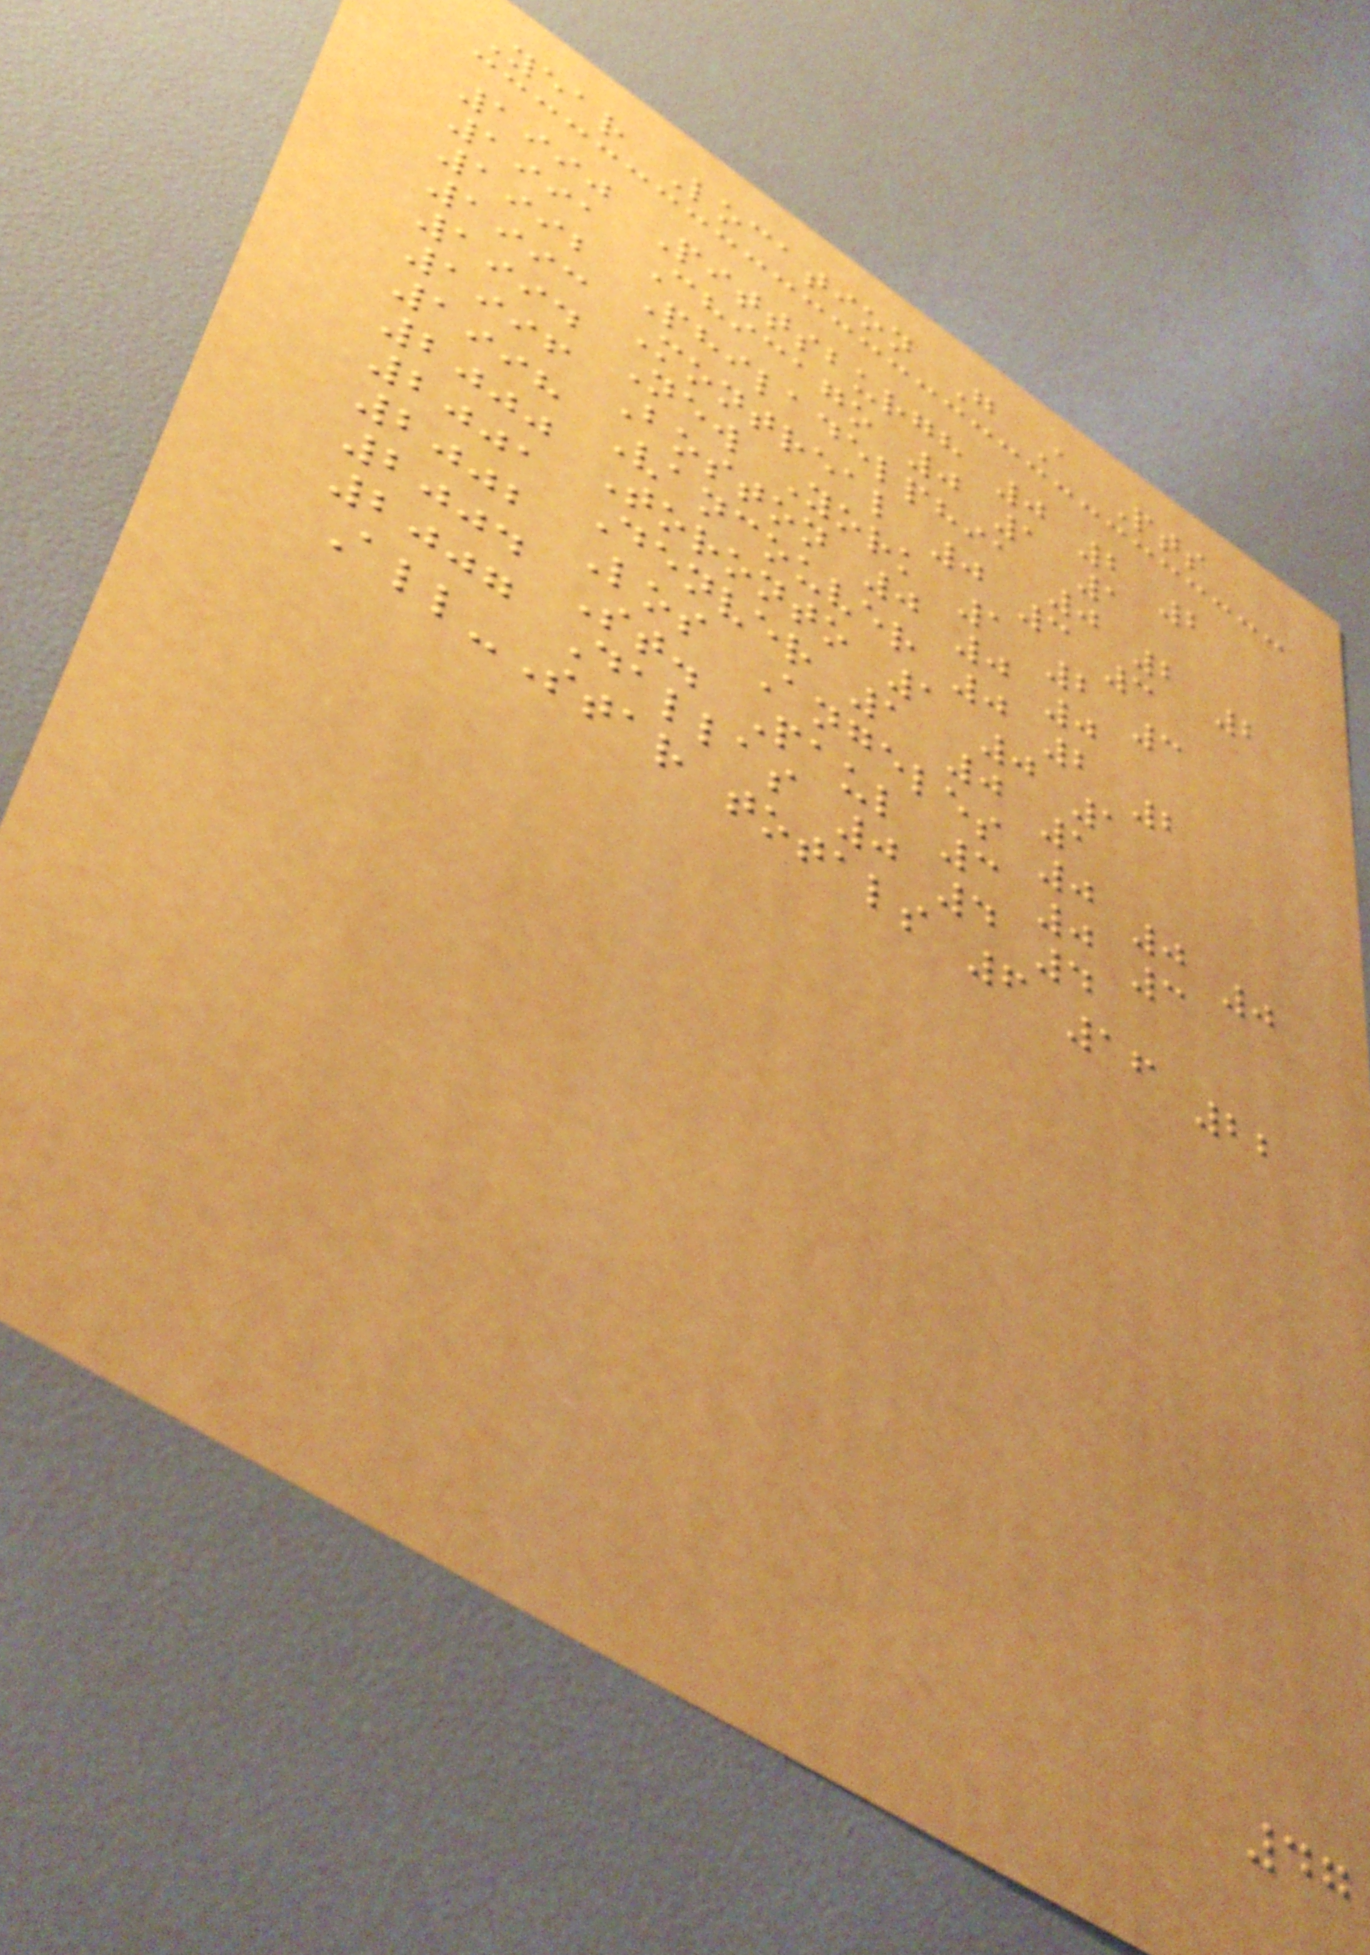Year Location G A Pts
1990 Pittsburgh 0 2 2
1991 Chicago 0 1 1
1992 Philadelphia 0 2 2
1993 Montreal 0 3 3
1994 New York 1 2 3
1996 Boston 0 0 0
1998 Vancouver 0 2 2
2000 Toronto 1 0 1
2001 Denver 1 0 1
2002 Los Angeles 0 0 0
2004 St. Paul 3 0 3
2007 Dallas 0 4 4
All-Star totals 6 16 22
47
